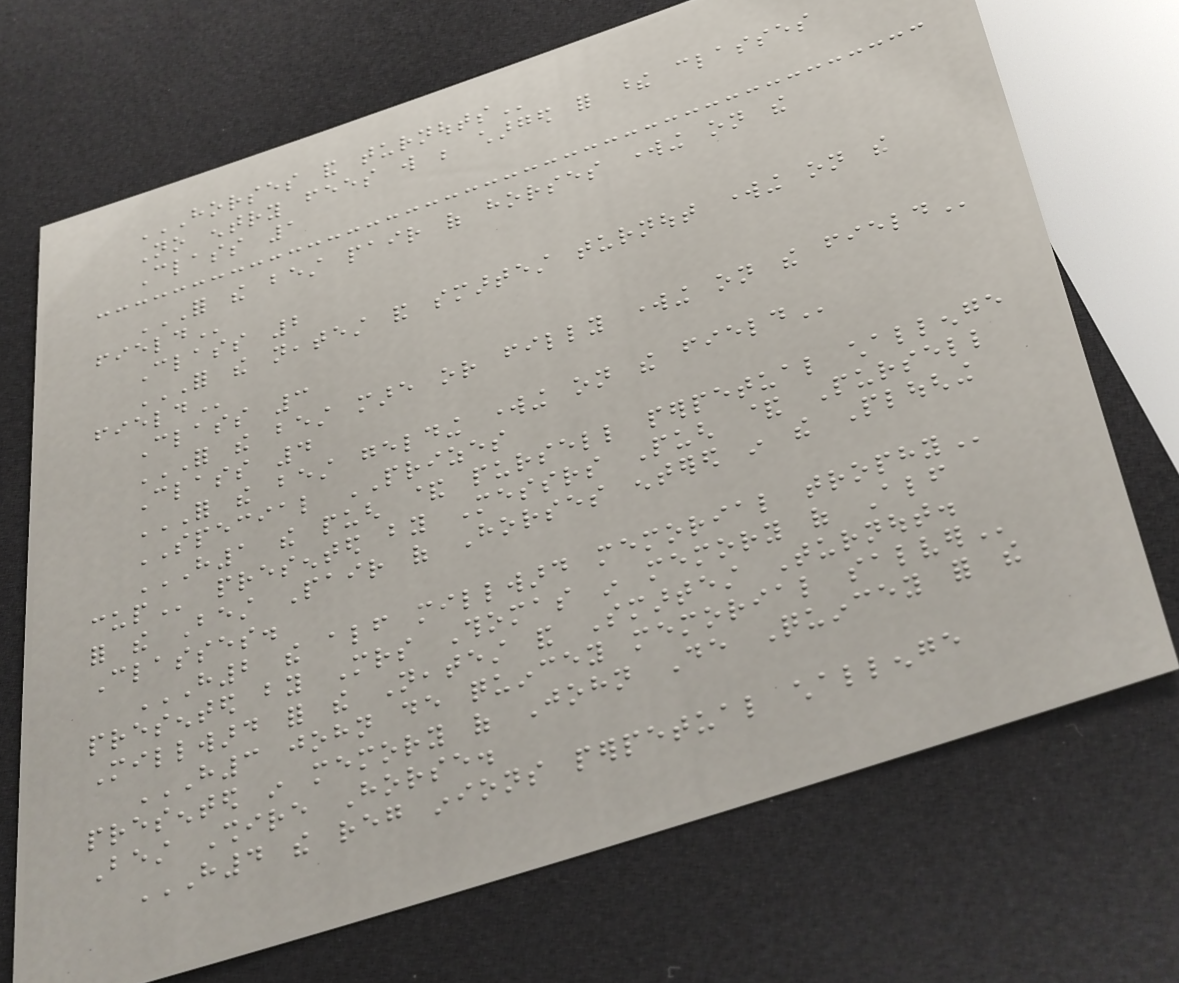HORSES AND TURNOUTS
No entry fees will be charged for these classes
Class 1
FOR THE BEST PAIR OF HORSES WORKING ON THE
FIELD
Class 2
FOR THE NEATEST AND SMARTEST TURNOUT WORKING ON THE
FIELD
Class 3
FOR THE BEST MARE OR FILLY WORKING ON THE FIELD
Class 4
FOR THE BEST GELDING WORKING ON THE FIELD
SPECIAL PRIZES
H1 THE PUGH & PURSELL PERPETUAL CHALLENGE
CUP presented by Messrs Pugh & Pursell
for the Best Pair of Horses entered in the Ploughing
Classes.
H2 THE ALF MILLWARD MEMORIAL TROPHY
presented by Mrs Thomas in memory of Alf
Millward for the Neatest and Smartest Turnout.
H3 JOHN DE QUINCEY MEMORIAL SALVER
presented in memory of John De Quincey for the
Best Shire Horse.
H4 THE REG INIONS PERPETUAL CHALLENGE
